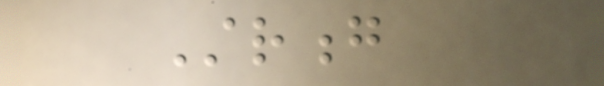Strong
